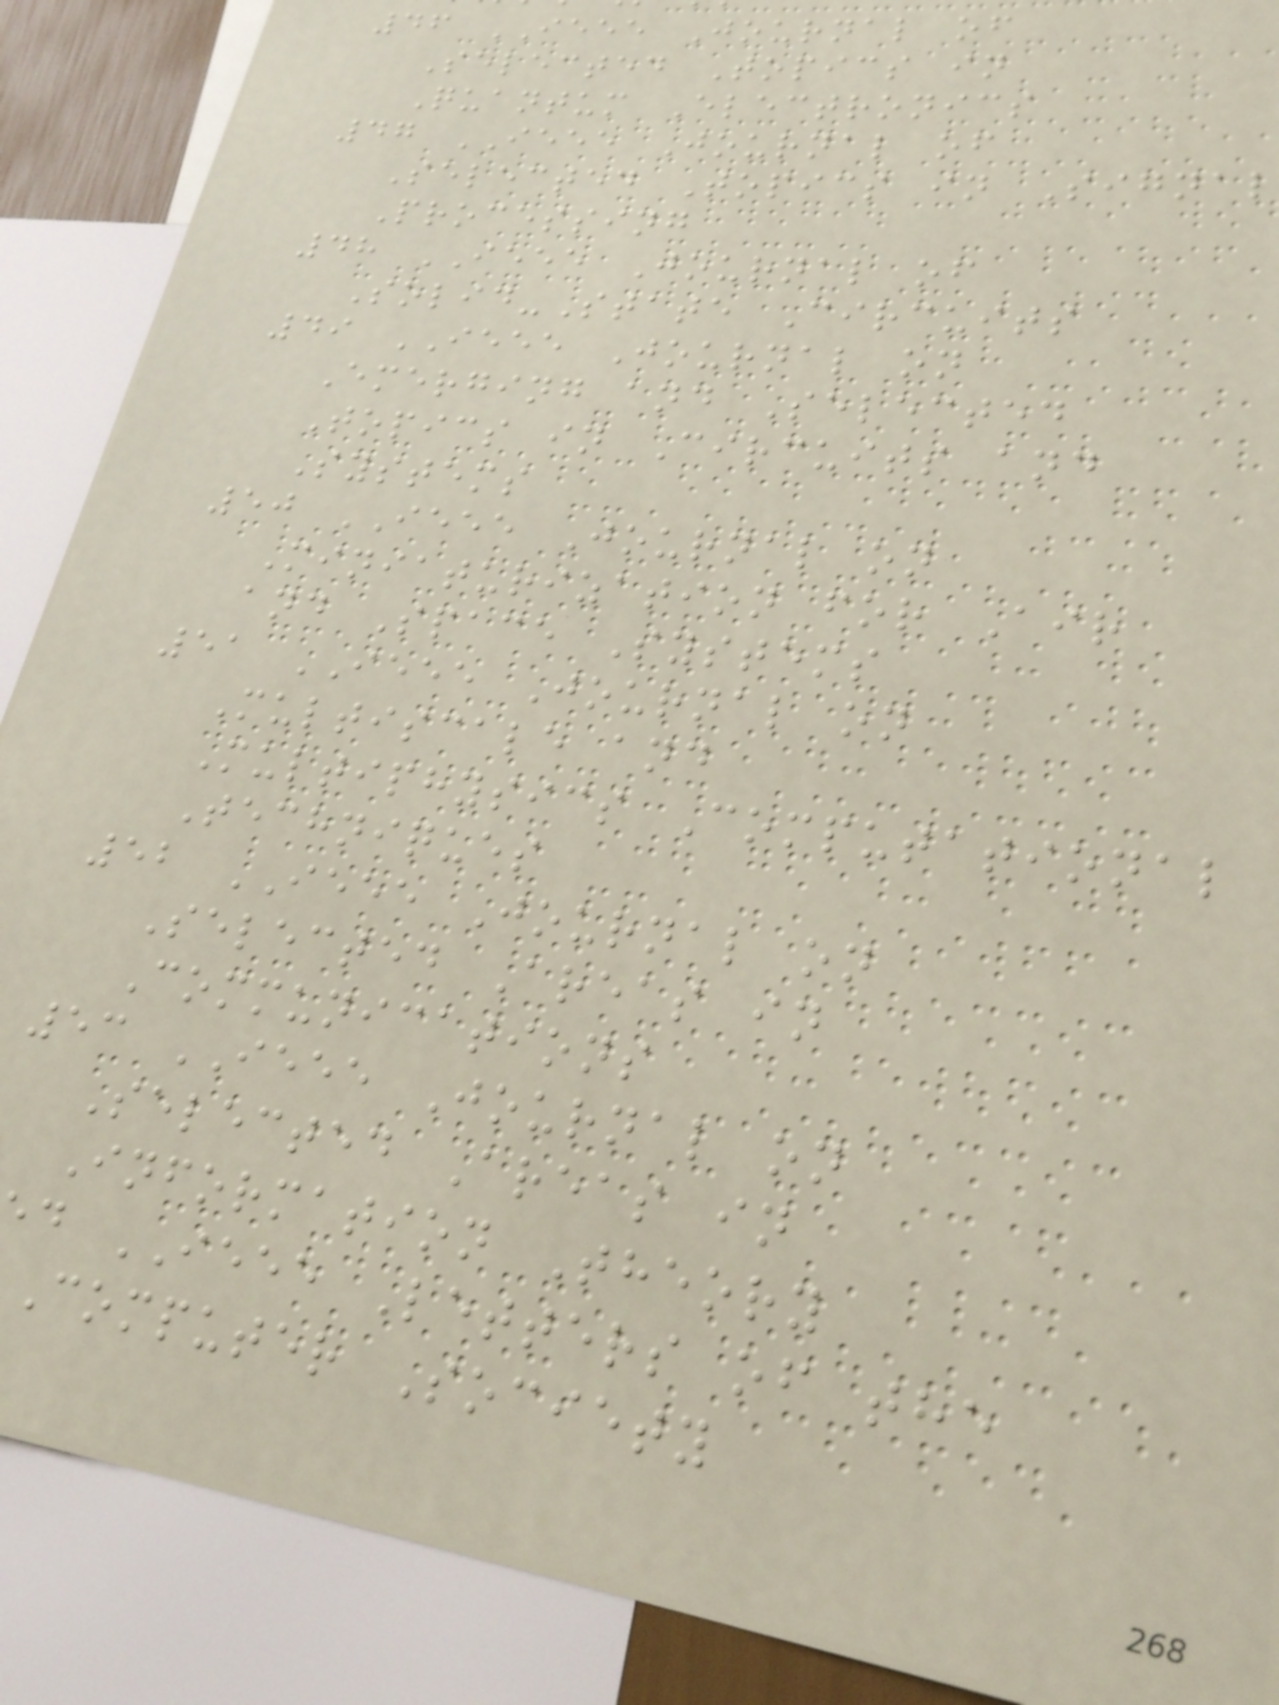46 IEEE Journal of
Selected Topics in
Quantum Electronics
47 IEEE Journal of
Selected Topics in Signal
Processing
48 IEEE Journal of
Solid-State Circuits
49 IEEE Journal on
Emerging and Selected
Topics in Circuits and
Systems
50 IEEE Journal on
Miniaturization for Air
and Space Systems
51 IEEE Journal on
Multiscale and
Multiphysics Computational
Techniques
52 IEEE Journal on
Selected Areas in
Communications
53 IEEE Journal on
Selected Areas in
Information Theory
d IEEE Letters of the
Computer Society
